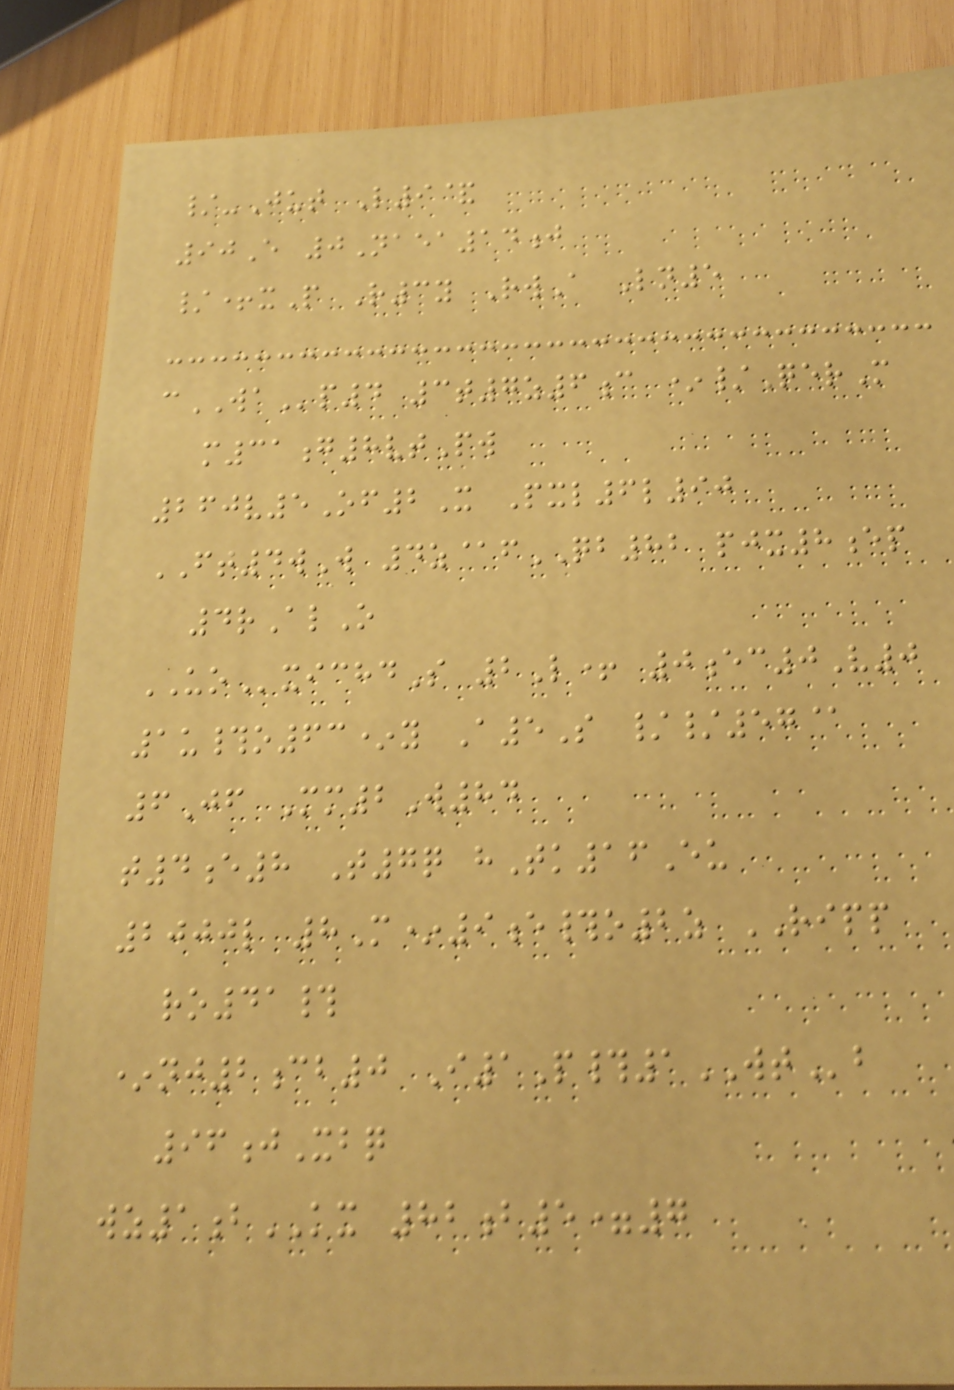/-Jut L9&
90E 0Naea14j
/+xP R3y RwA Ln5
cWAp4 3t7z6c */QerM
m31g8vtPw
260v5Of2X Pxl6l90
FT4wW 4z@fQB82 pjx8ep
4rAlO
UOxichdS 2L+ 0ec0V0
1u#o63*y A5S //57@
6Jf Mm2W84
t4e8 T7q hTk16Eu
2000l 8M*9e#o2z RIPP
ro41#
*nj2cb0 I1P#1WTb
96jXbq
wz1bKX 82b5=7
